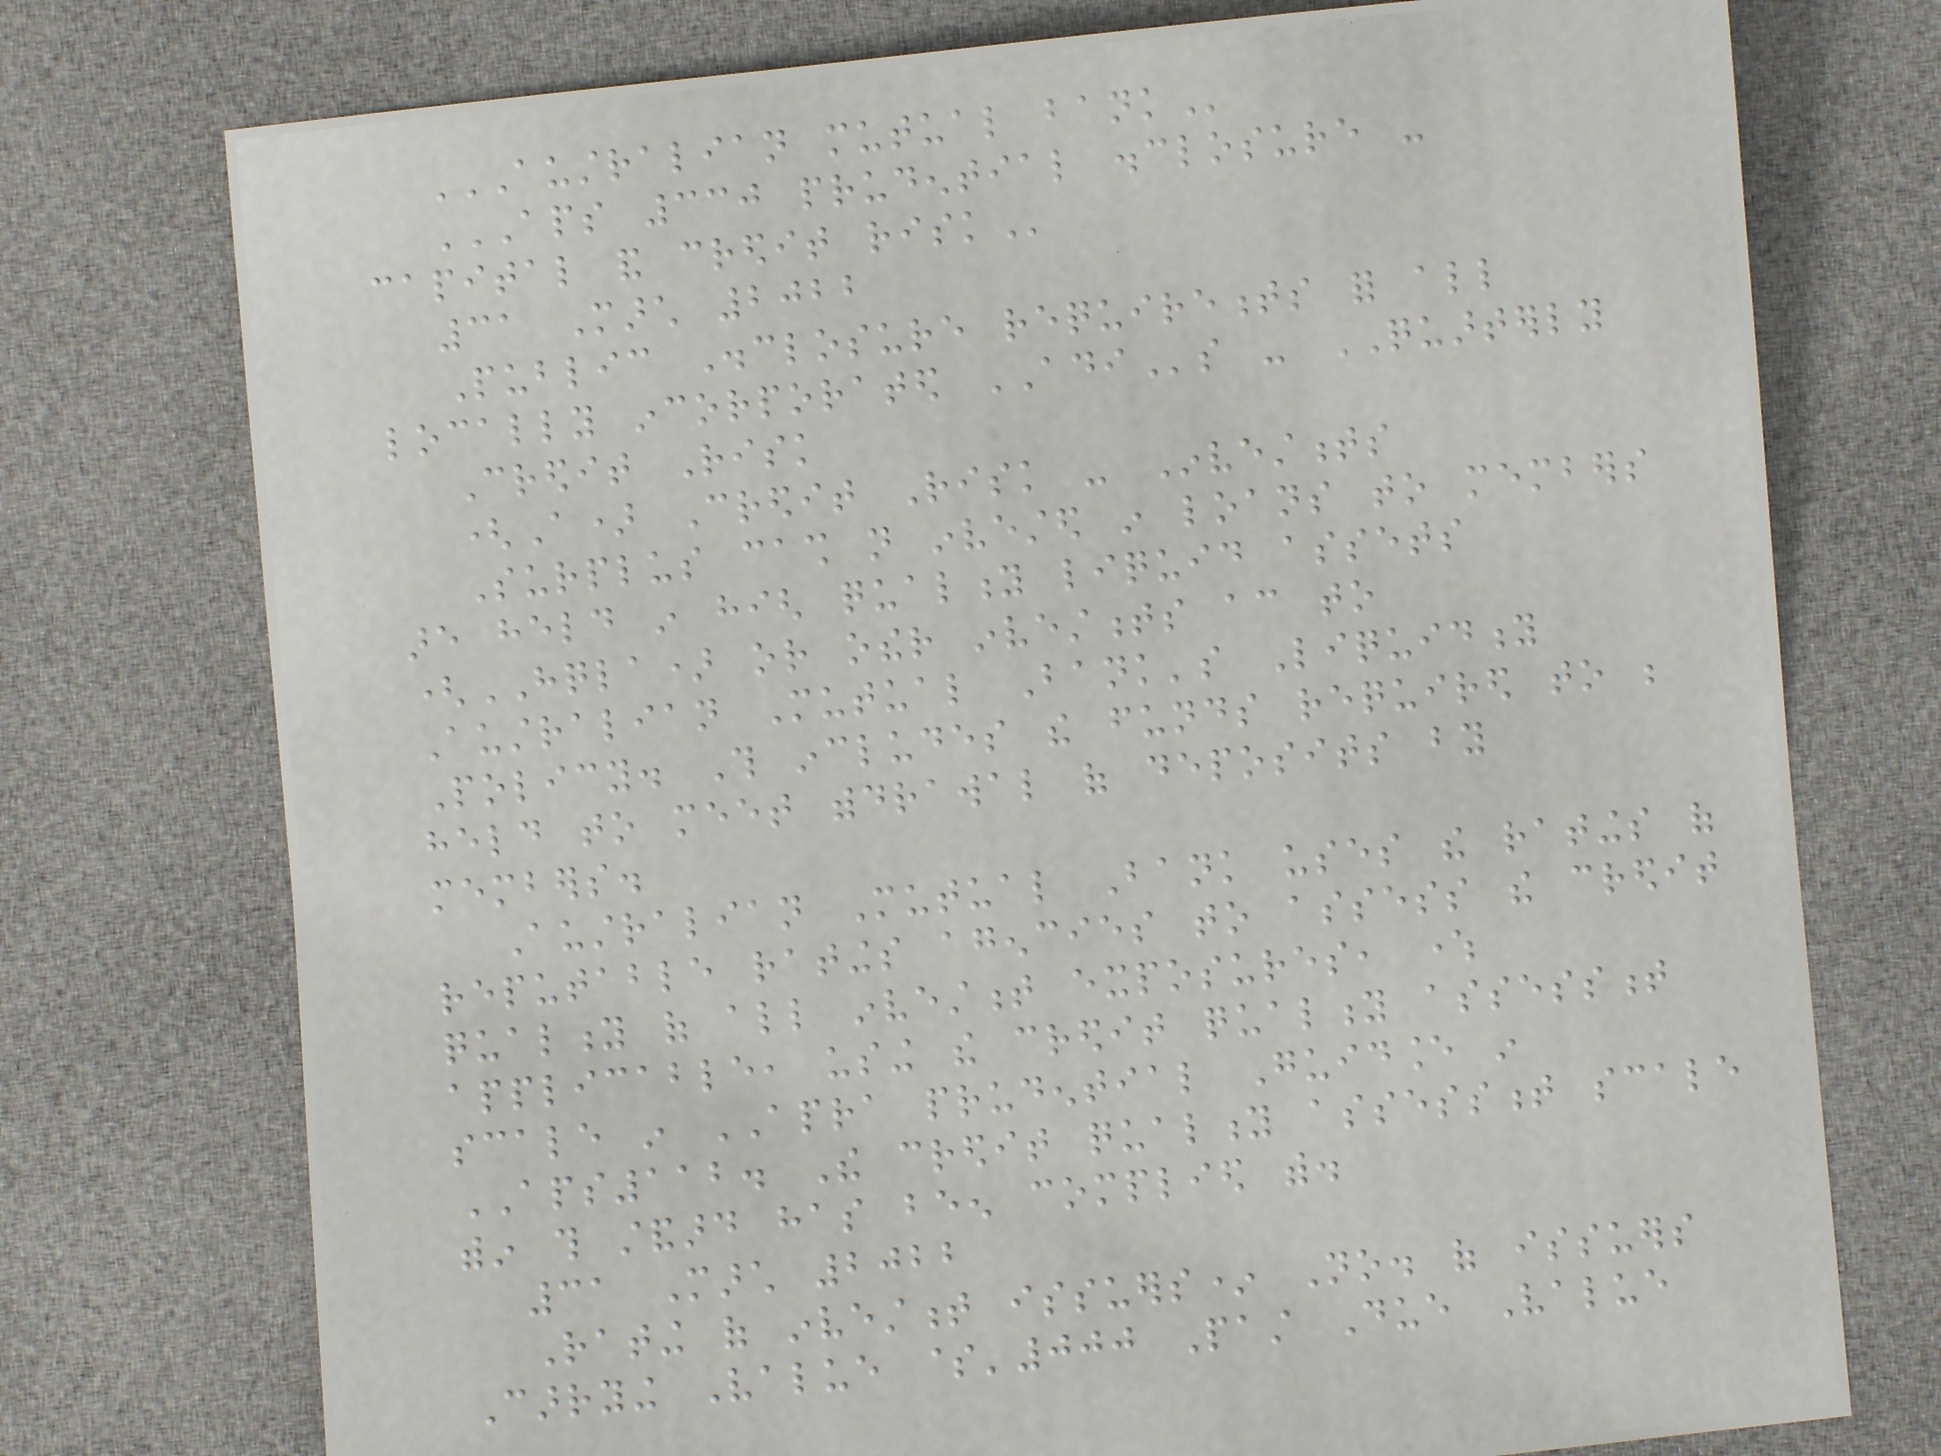AUSTRALIAN MUTUAL BANK
APS 330 PRUDENTIAL DISCLOSURE -
CAPITAL AND CREDIT RISK
31 March 2022
Public Disclosure requirements for all
locally incorporated ADIs - QUARTERLY
Credit Risk
(A) Credit Risk - Investments
Surplus cash not invested in loans to members
are held in high quality liquid assets
(HQLA) or other investments according to
Australian Mutual Bank's Liquidity
Policy. This includes the funds required to be
held to meet withdrawal of deposits by
members.
Australian Mutual Bank uses the ratings of
reputable ratings agencies to assess the credit
quality of all investment exposures, where
applicable, using the credit quality assessment
scale in APRA prudential Guidance in
APS112. The credit quality assessment scale
within this standard has been complied with.
31 March 2022
Rating of investment issuers* No. of issuers
Carrying Value $'000 Past Due Value
